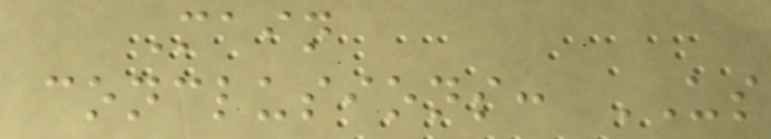Main
conclusions: US
